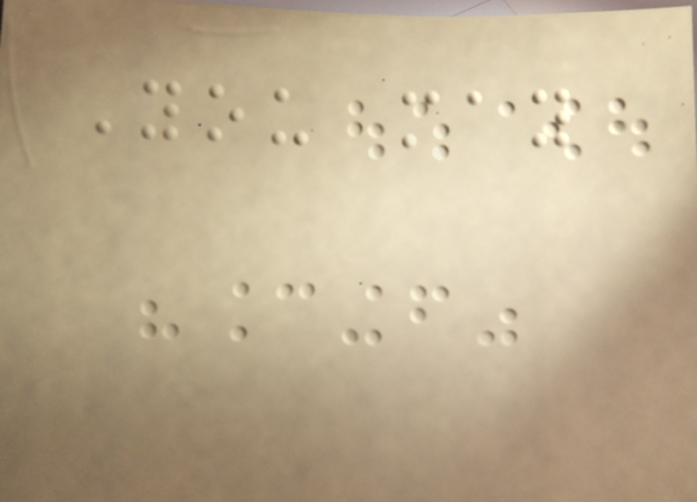You may
